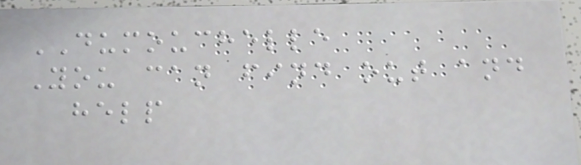DUMOUCHELLE
You can find out and
help
